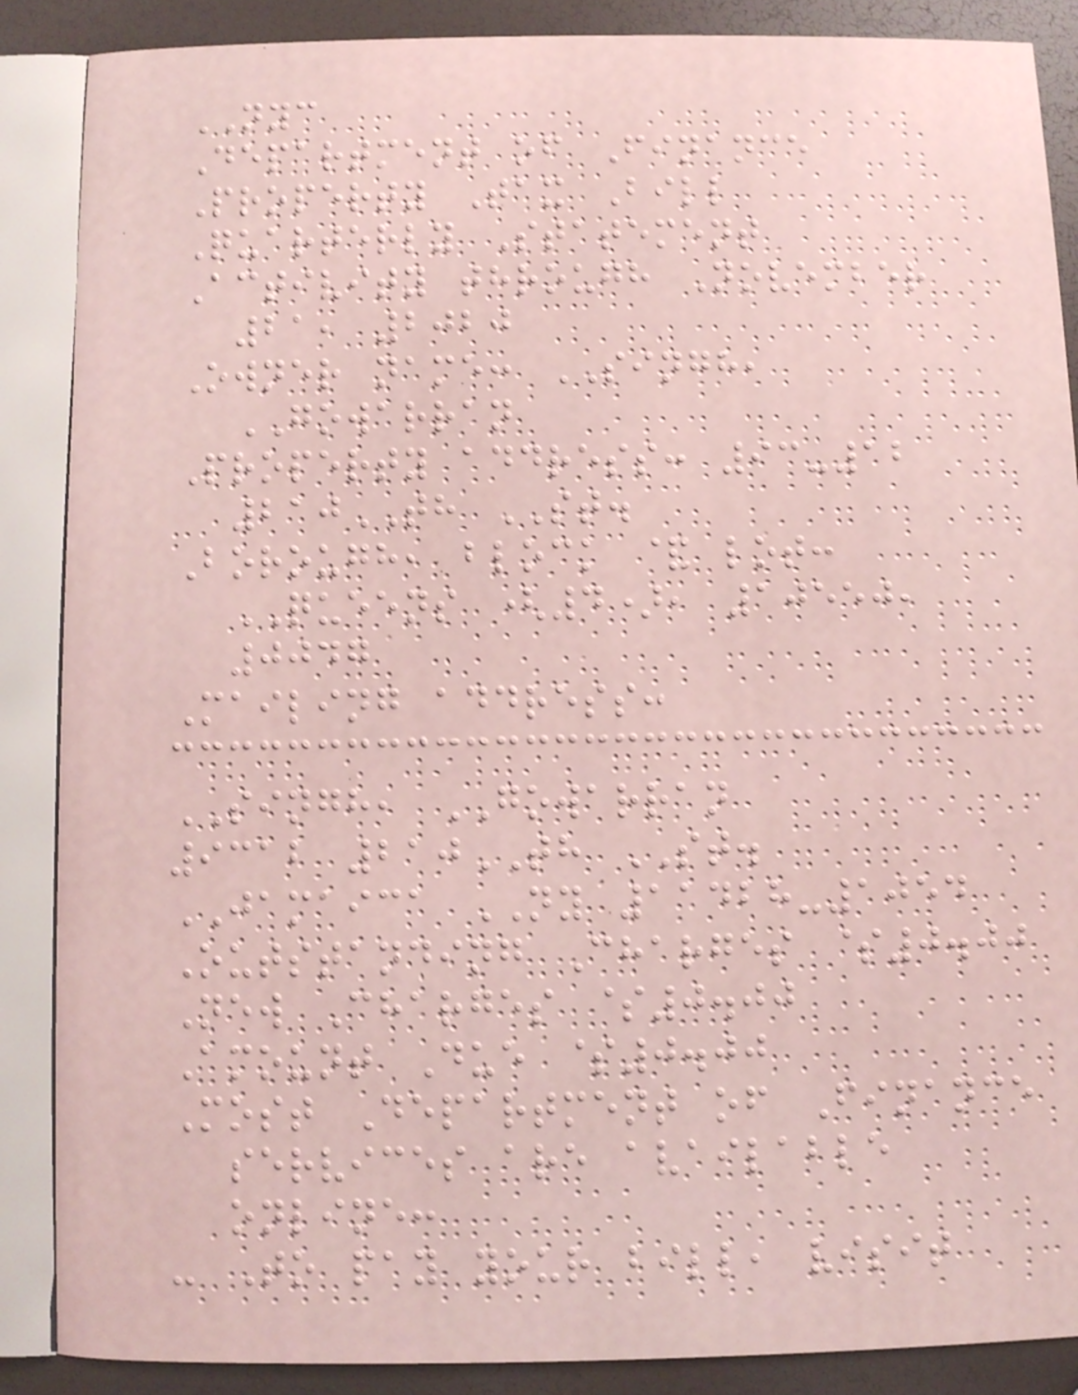NYC
Department of Finance
Property Tax Bill
Quarterly Statement
Activity through November
21, 2020
Owner name: SINGH,
GOWARRAN
Property address: 93-12
210TH ST.
Borough, block & lot:
QUEENS (4), 10550,
0047
Mailing address:
SINGH, GOWARRAN
9312 210TH ST.
JAMAICA NY 11428-1054
Outstanding Charges $0.00
New Charges $0.00
Amount Due $0.00
Most Department of Finance
services are available
online:
- To pay your bill, visit
